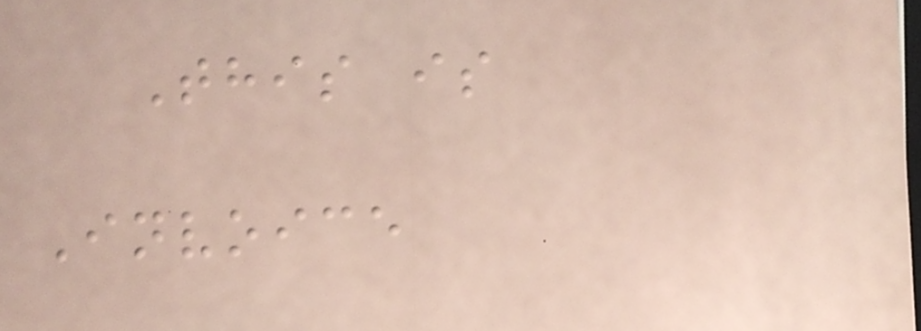This is
Invoice
